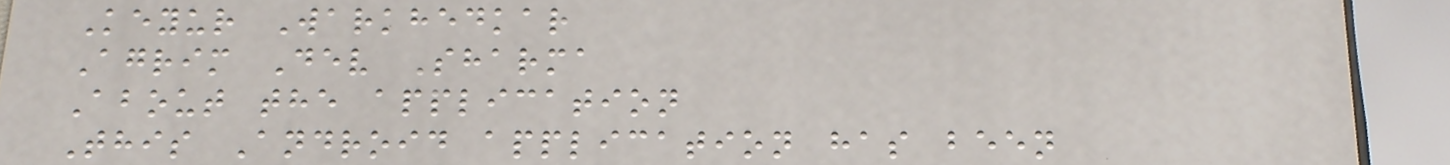Keyur Warkhedkar
Agrim Dev Sharma
About the application
This Android application has been
